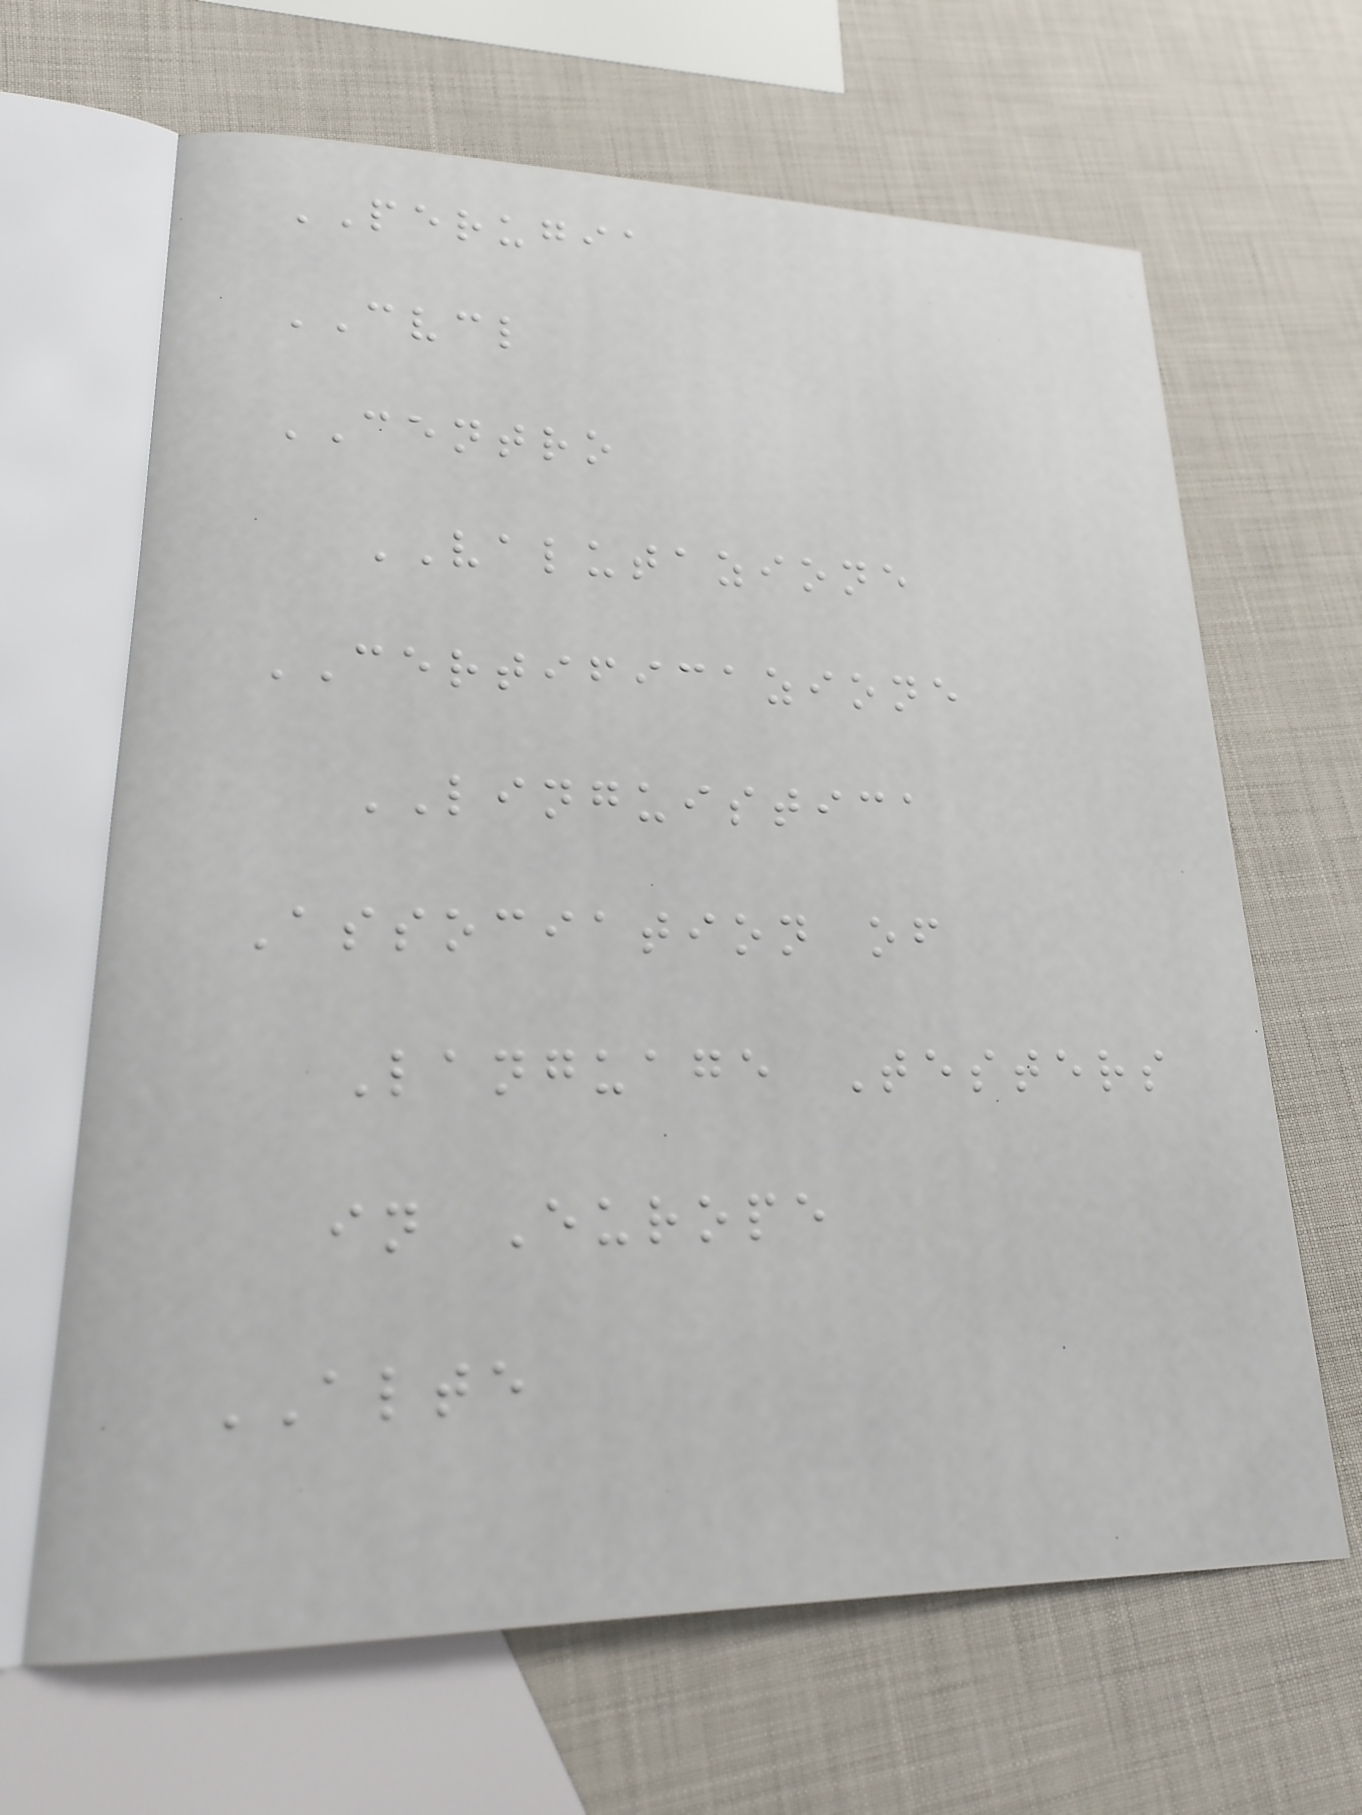PERUGIA
CVCL
CENTRO
VALUTAZIONE
CERTIFICAZIONE
LINGUISTICA
Association of
Language Testers
in Europe
ALTE
